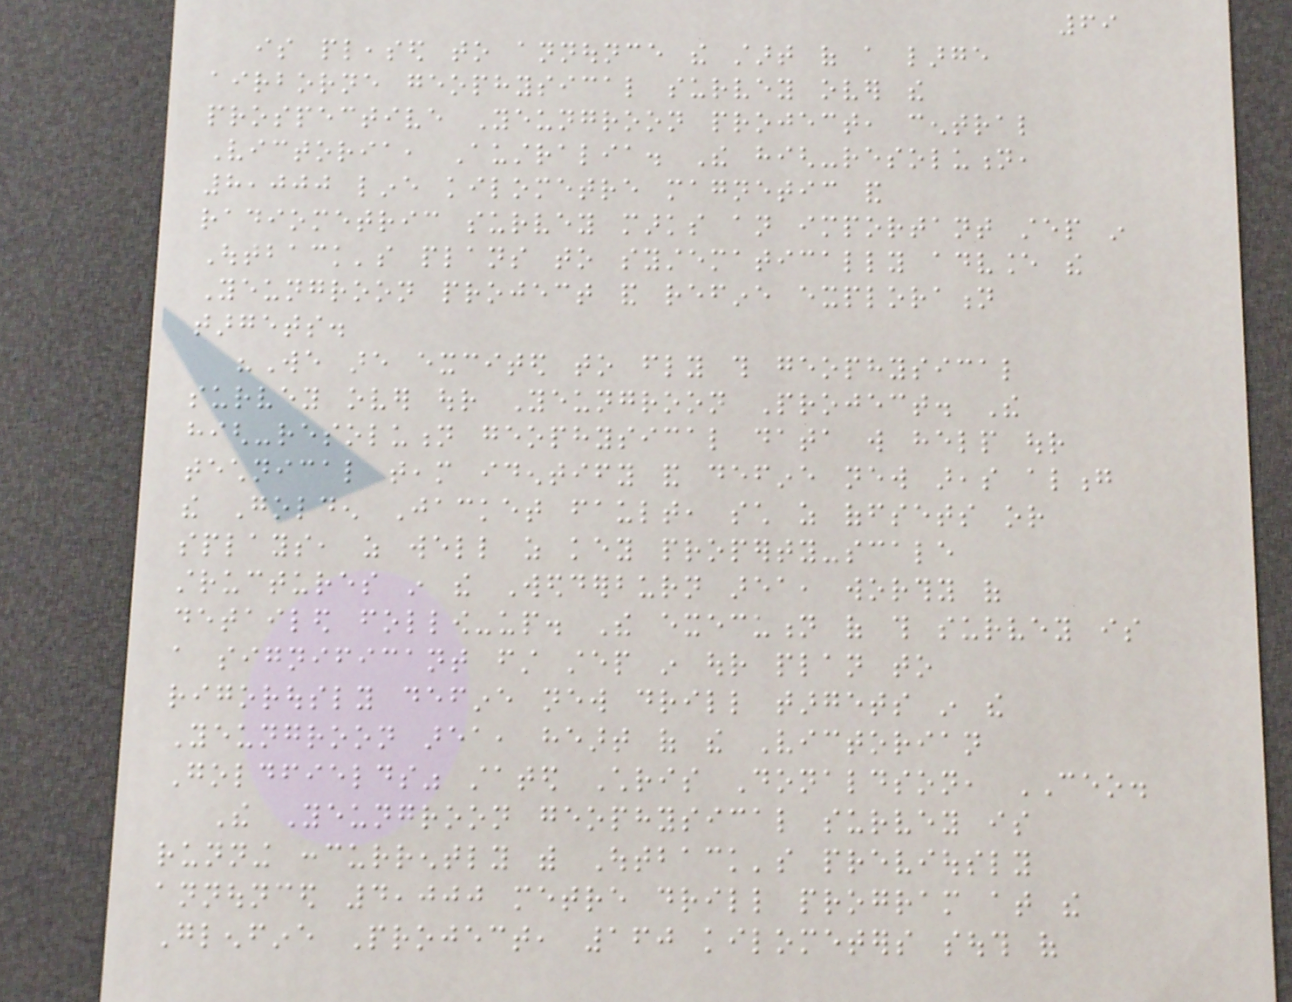69
is pleased to announce the start of a large
airborne geophysical survey over the
prospective Yeungroon project, central
Victoria, Australia. The high-resolution,
8,000 line kilometre magnetic and
radiometric survey marks an important step in
Outback's plans to systematically advance the
Yeungroon project and refine exploration
targets.
"We are excited to fly this geophysical
survey over our Yeungroon Project. The
high-resolution geophysical data will help our
technical team identify and define new areas along
the Golden Jacket fault, such as offsets or
splays, as well as key property-scale
structures in the Wedderburn area, worthy of
detailed follow-up. The execution of this survey is
a significant first step in our plan to
rigorously define new drill targets in the
Yeungroon area, heart of the Victorian
Goldfields" stated Chris Donaldson, CEO.
The Yeungroon geophysical survey is
running concurrently with Outback's previously
announced 4,000 metre drill program at the
Glenfine Project, 160 kilometers south of
